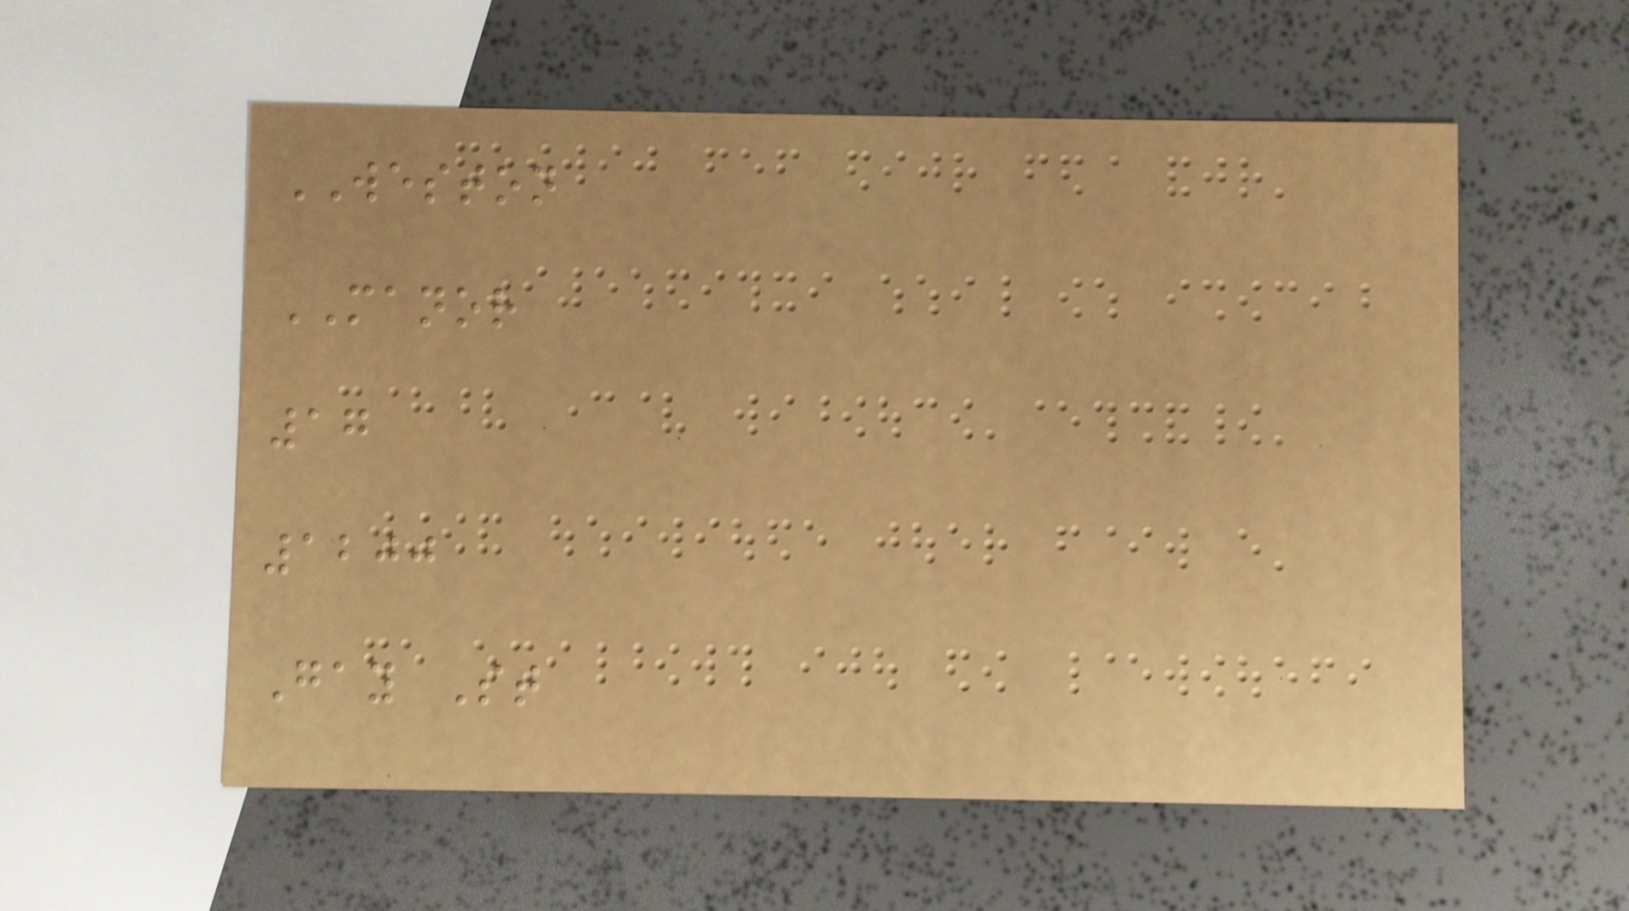WESTON
MANOR
17
1200
Gay St
